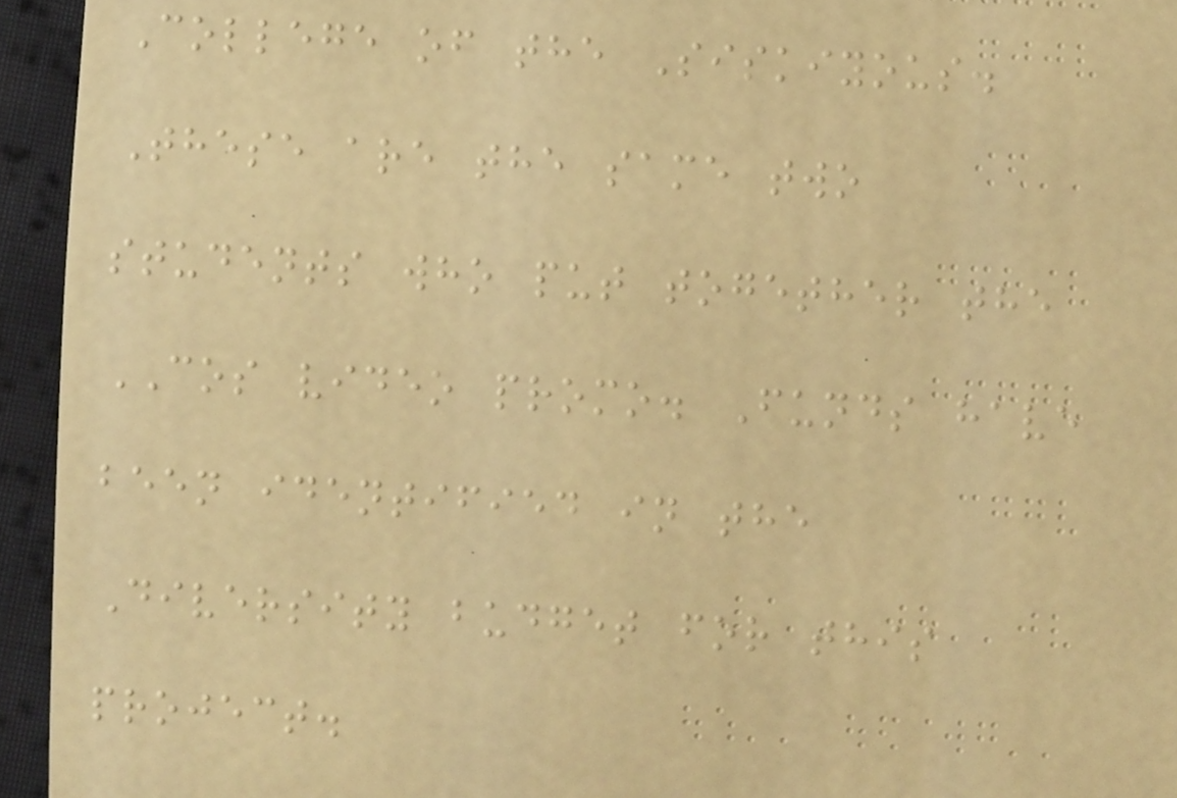College of the Siskiyous.
These are the same two
students who put together the
COS video promo. Funds have
been identified in the
Diversity budget for this
project.
